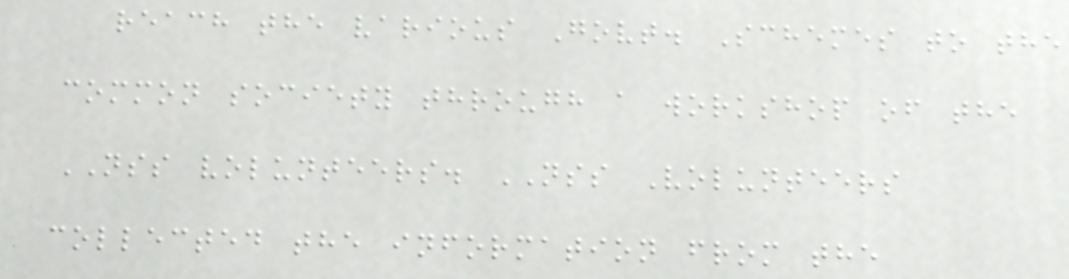reach the various Govt. Schemes to the
common society through a workshop of the
NSS volunteers. NSS Volunteers
collected the information from the
